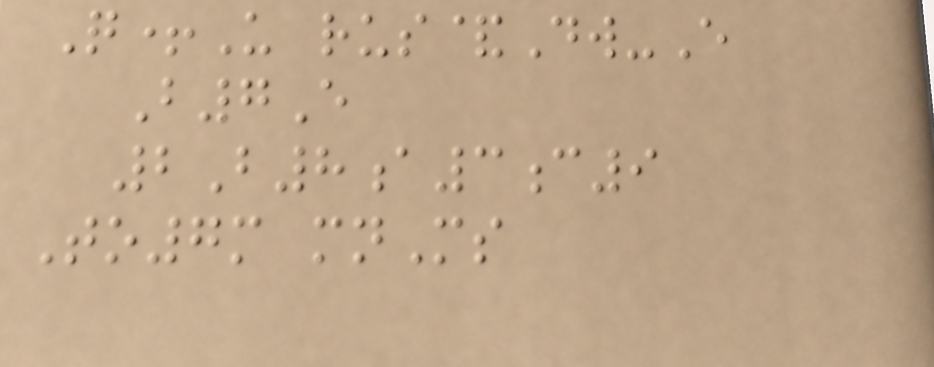Q+U rus&Dw-E
B7E
2B8a3c9
To7m mnMs
